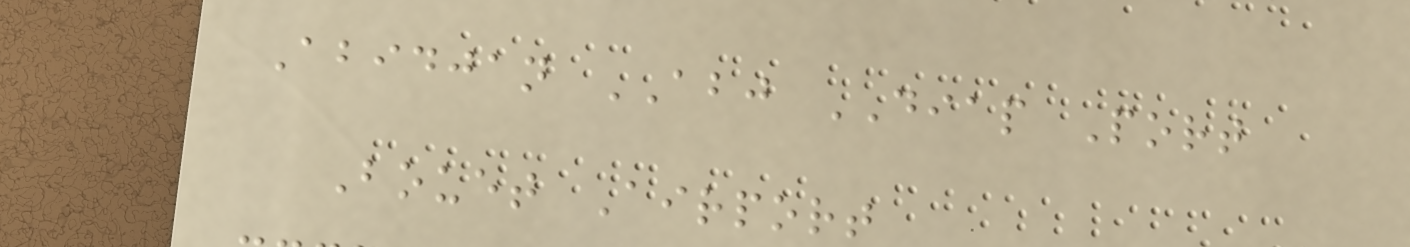Abidjan ABJ DIAP Port
Bouet Airport
